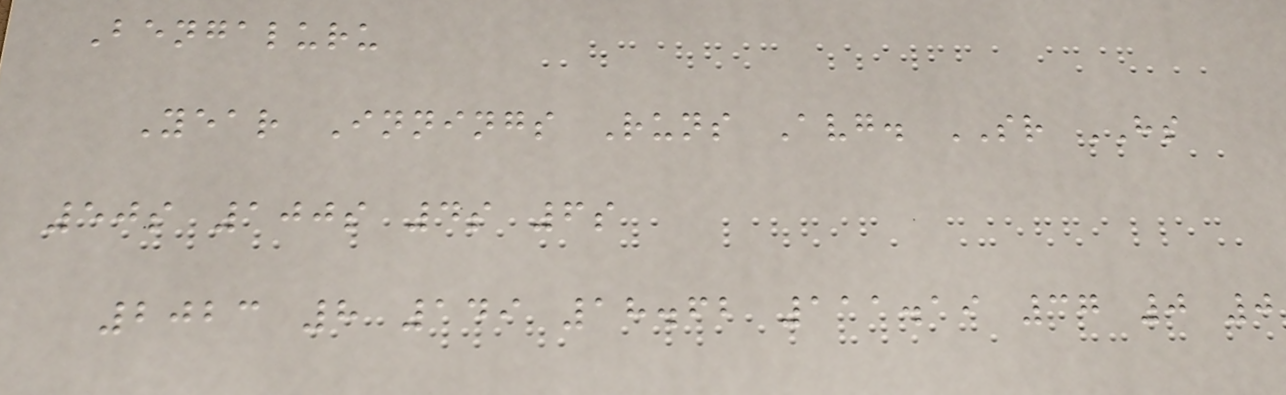Bengaluru
Year Innings Runs Avg. SR HS
50s 100s 4s 6s
2023 8 149 18.62 111.19 37 0 0
